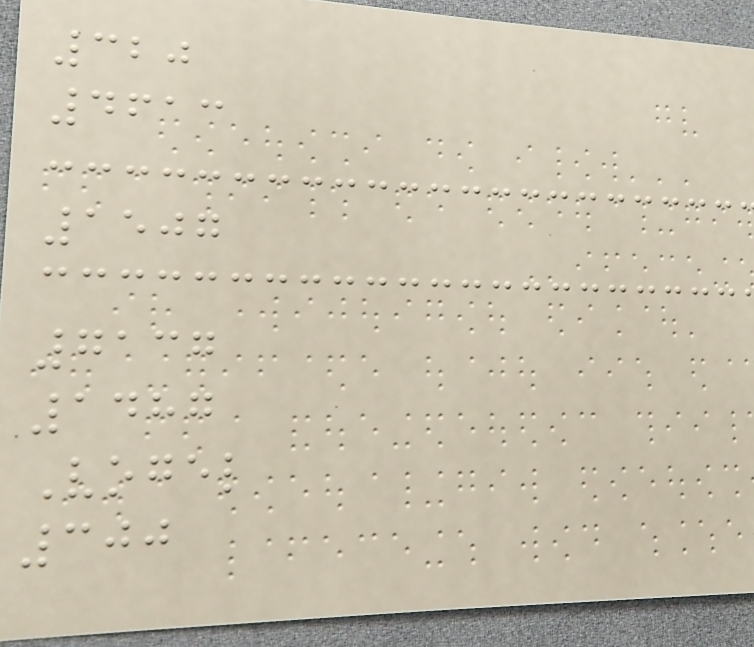320
4613
1507
7137
1487
Vogel
300
